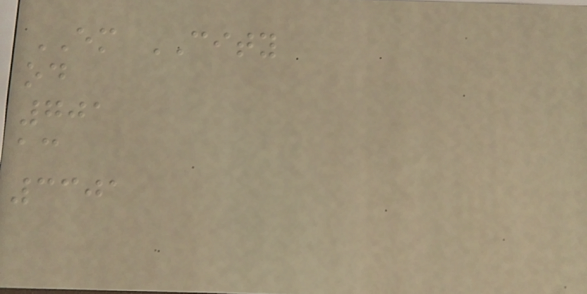EM CITY
od
701
ac
3301
